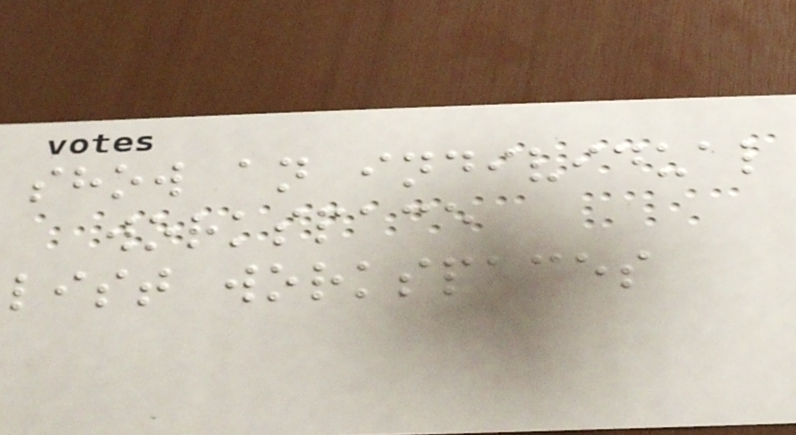show an individual
workspace
list workspaces
